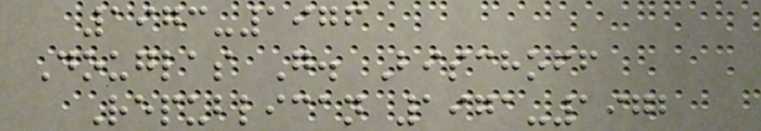1973-1976
Douglas G. Bischoff
Republican 1971-1972
